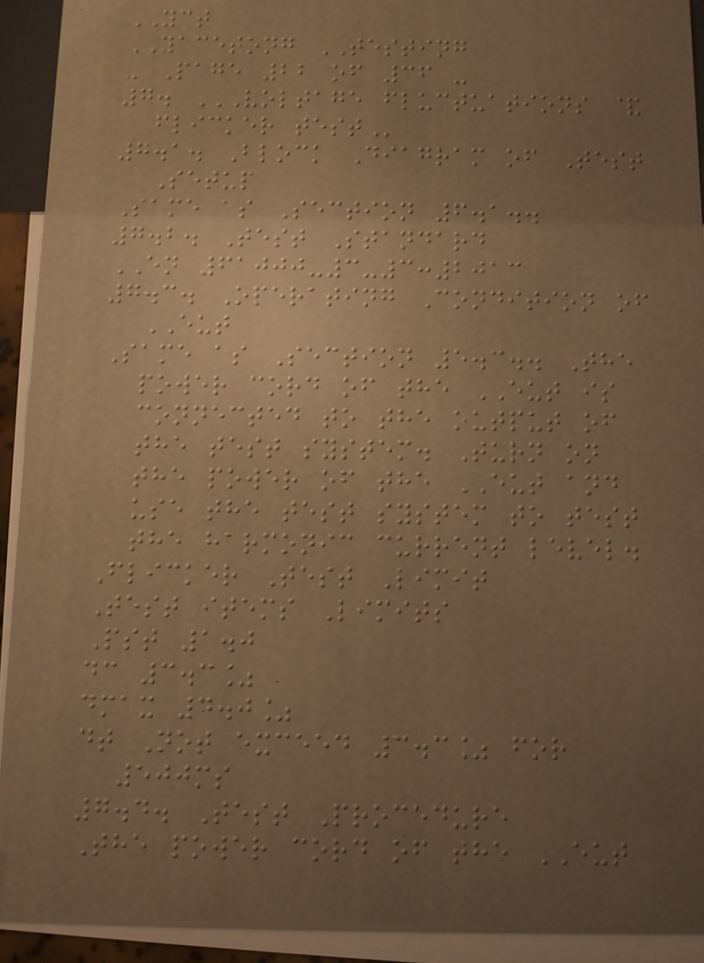YCT
YACETONG TESTING
- Page 22 of 36 -
7. VOLTAGE FLUCTUATIONS &
FLICKER TEST
7.1. Block Diagram of Test
Setup
Same as Section 6.1..
7.2. Test Standard
EN 61000-3-3:2013
7.3. Operating Condition of
EUT
Same as Section 5.3.. The
power cord of the EUT is
connected to the output of
the test system. Turn on
the power of the EUT and
use the test system to test
the harmonic current level.
Flicker Test Limit
Test items Limits
Pst 1.0
dc 3.3%
dmax 4.0%
dt Not exceed 3.3% for
500ms
7.4. Test Procedure
The power cord of the EUT
